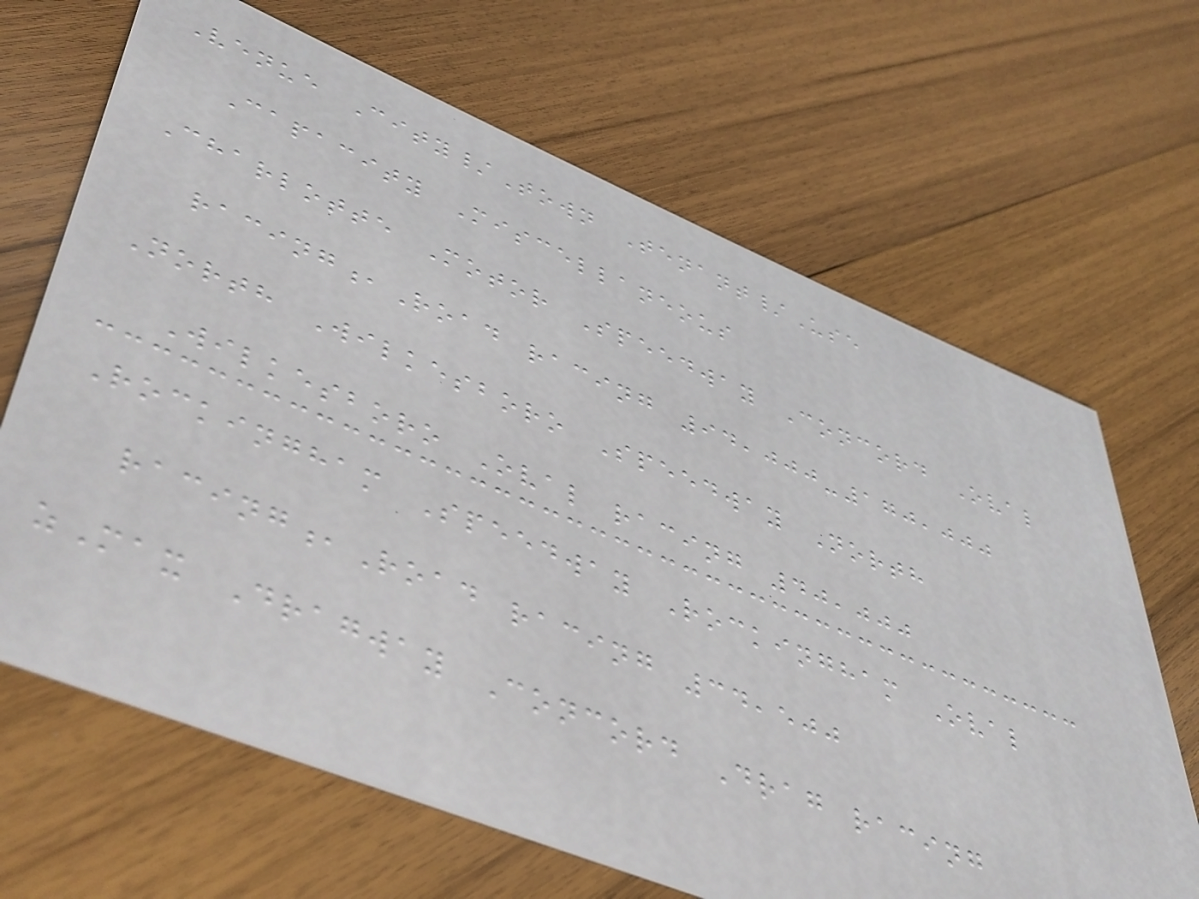Venue City/Town Tenant/Use
Capacity Miscellaneous
Charlotte Motor Speedway Concord Oval
racing,Road racing 94,000-170,000
North Wilkesboro Speedway North
Wilkesboro Oval racing 40,000
Rockingham Speedway Rockingham Oval
racing,Road racing 34,500
zMax Dragway Concord Drag racing
